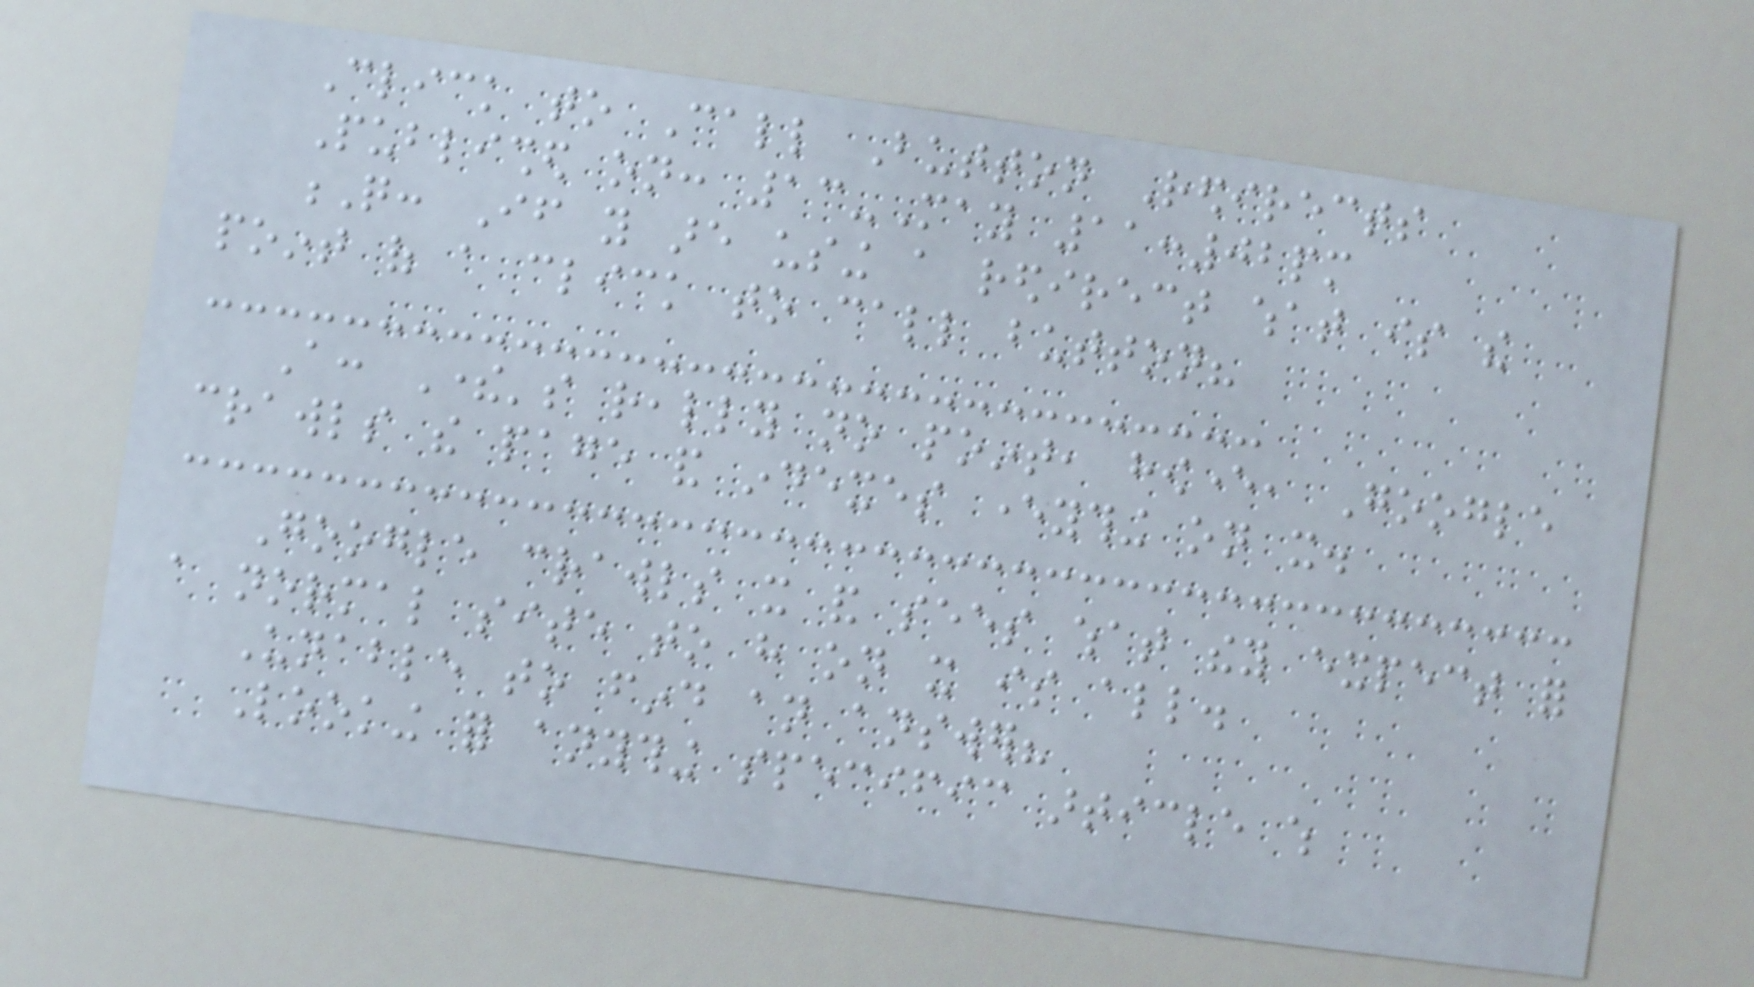Click to Call Button Redirects
Published on: 13-May 11:02pm
Q: If you are using a redirect what is the
point of a click to call button?
A: There's really no point, however, Google
crawls the page and indexes everything on it.
Google crawls it and sees what they expect for
a normal site to have on it is all.
Unable to find an answer?
Looking for anything specific article which
